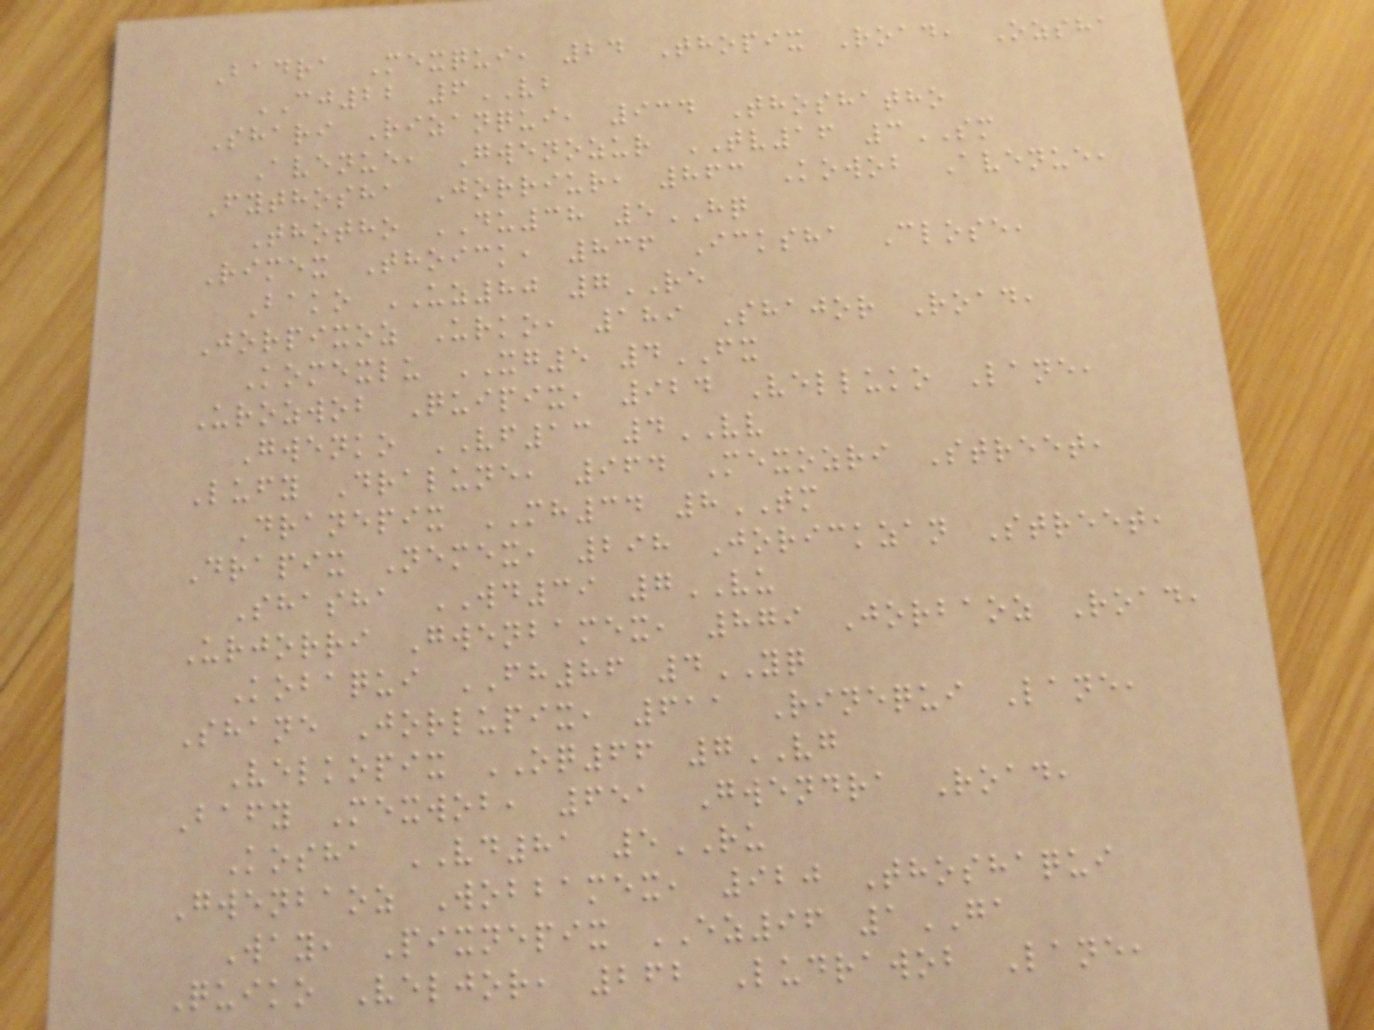Badra Mexqui, 24 Thopix Road, Ozsha
CJ22 6VB
Shari Rizanqui, 934 Thoshatho
Avenue, Gwenozur TV16 3SM
Fythosha Jorriur, 863 Kowob Avenue,
Thotho DU38 5HQ
Rimex Thoick, 836 Icksha Close,
Bako UZ80 7RE
Jorpixoz Urko, 189 Shajor Road,
Komexlu XG5 4FX
Urozwob Quipix, 924 Velluko Lane,
Gwenko VF13 4VV
Lufy Dralune, 964 Mexozri Street,
Dranepix MH34 8TM
Drapix Nemex, 298 Jorickzan Street,
Shasha WD39 7VU
Urjorri Gwenbamex, 879 Jorbaoz Road,
Kobaqui FH86 4YQ
Shane Jorlupix, 611 Rinequi Lane,
Velkopix OQ66 7VG
Bafy Mexwob, 651 Gwendra Road,
Kosha VD81 5RU
Gwenbaoz Wobbamex, 920 Thoshaqui
Way, Pixnepix EZ96 1GA
Quiko Veljor, 262 Ludrawob Lane,
